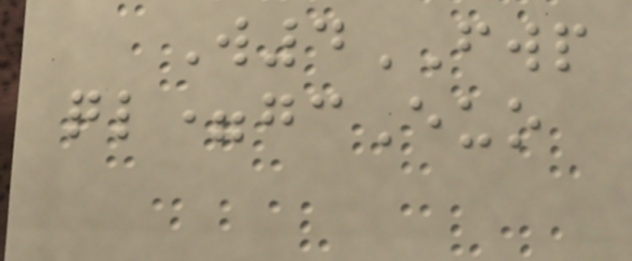W4FWP
ql=gcEuo
